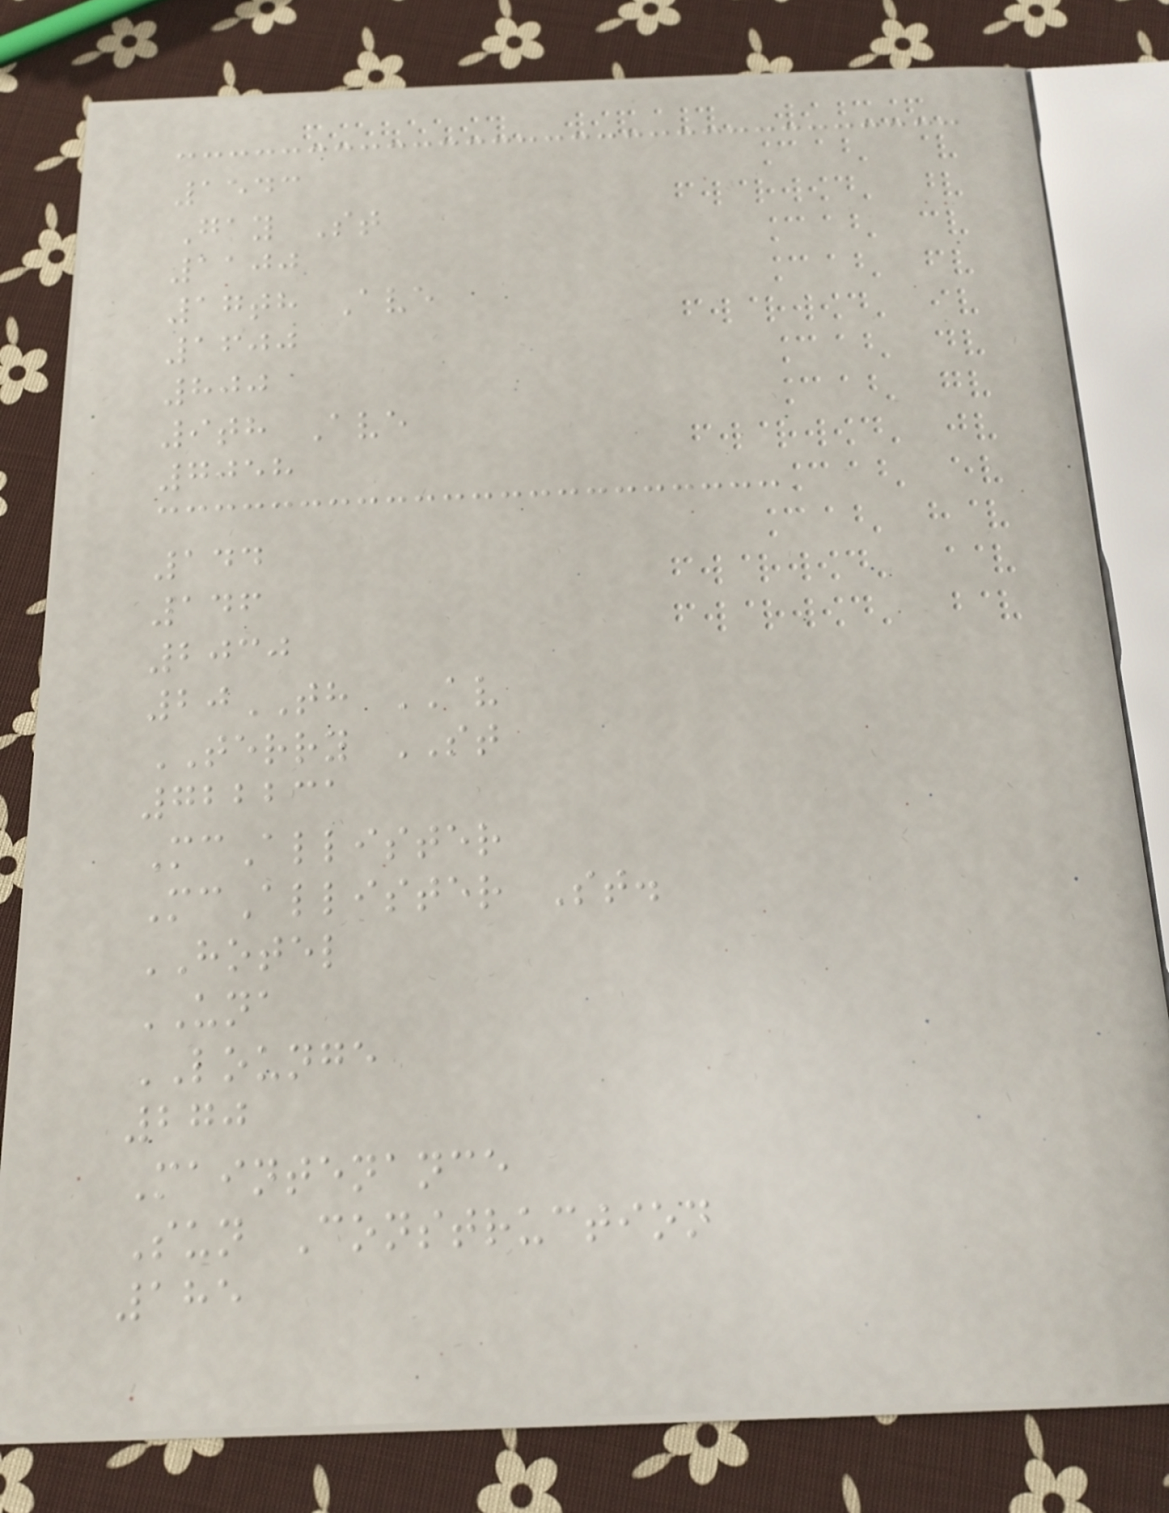1543
Gay St
1100
17th Ave
1600
800
9th Ave
7058
144
146
2030
20TH AV
TERRY ST
722231
McAllister
McAllister St.
HOTEL
UNA
LOUNGE
270
Maintenance
Sun Construction
185
